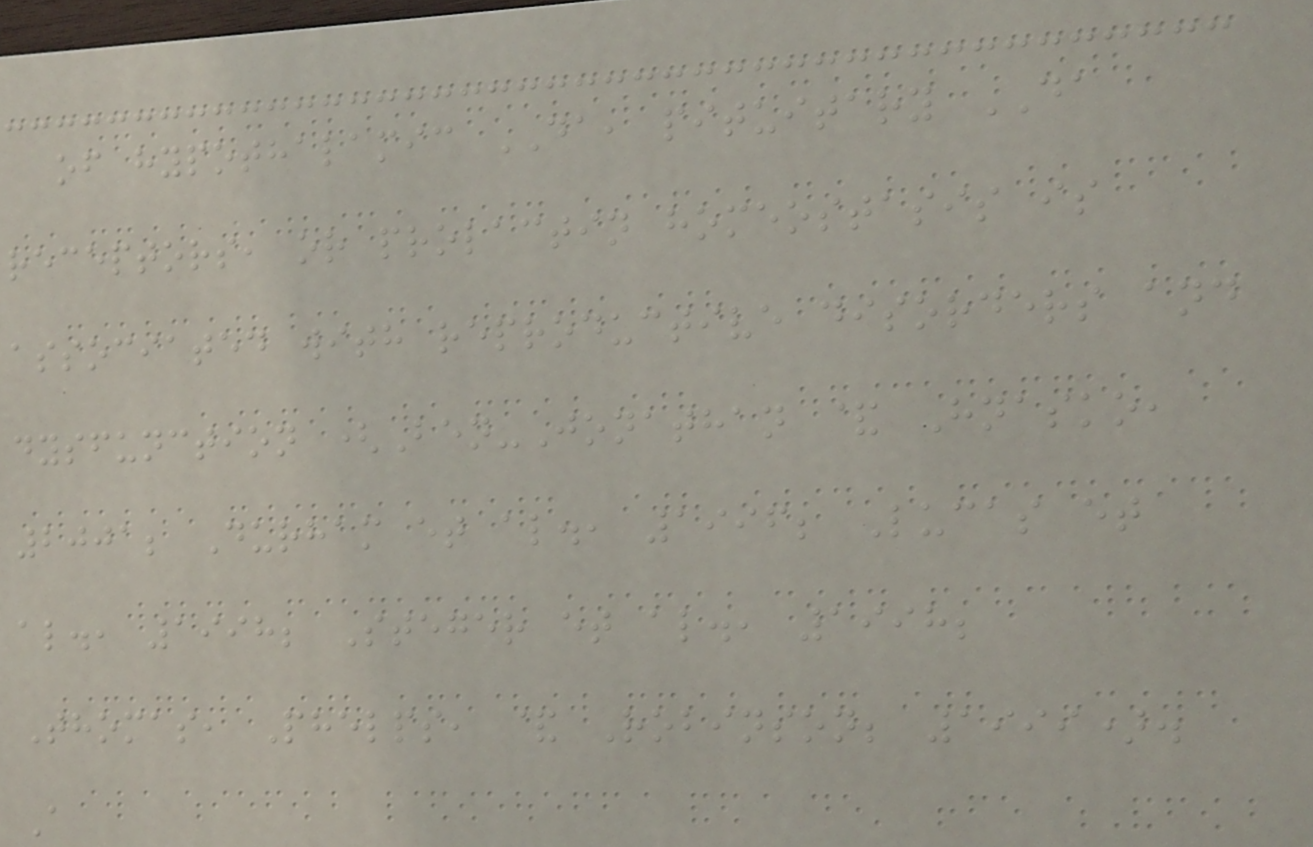of hypothalamic DA, pituitary DA
receptors, or prolactin homeostasis is
associated with reproductive disorders and
dysfunction (Ben-Jonathan & Hnasko,
2001; Durham et al., 1996; Lucas et
al., 1998; Steger et al., 1998;
Thomas, Phelps, & Robinson; 1999).
A
